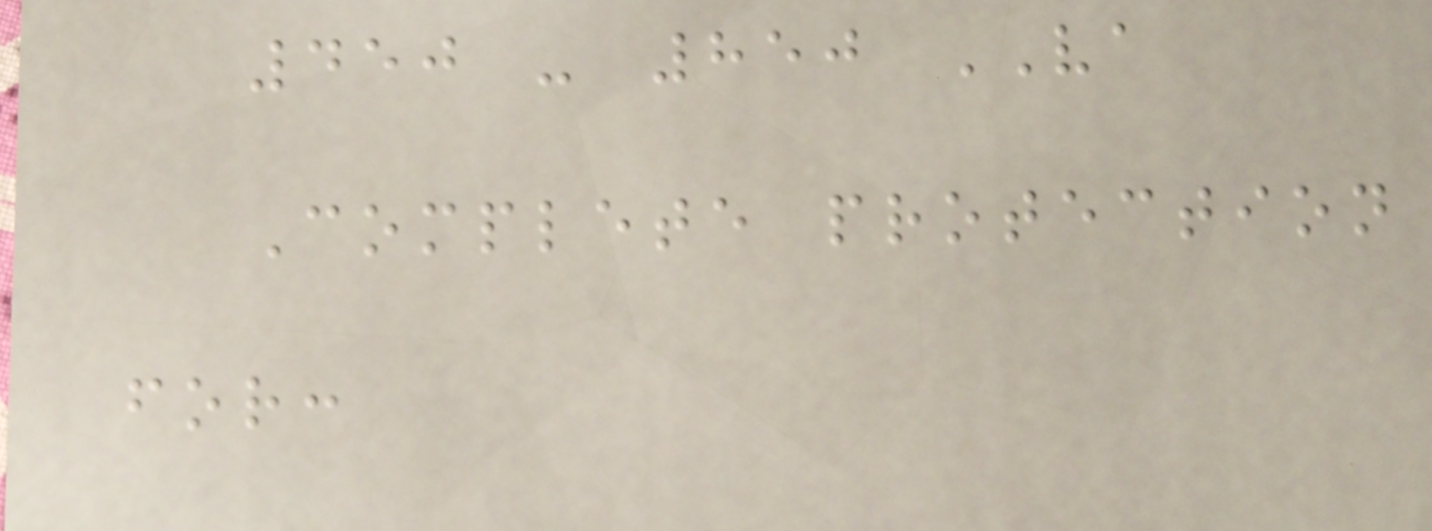450 - 850 VA
Complete protection
for:
